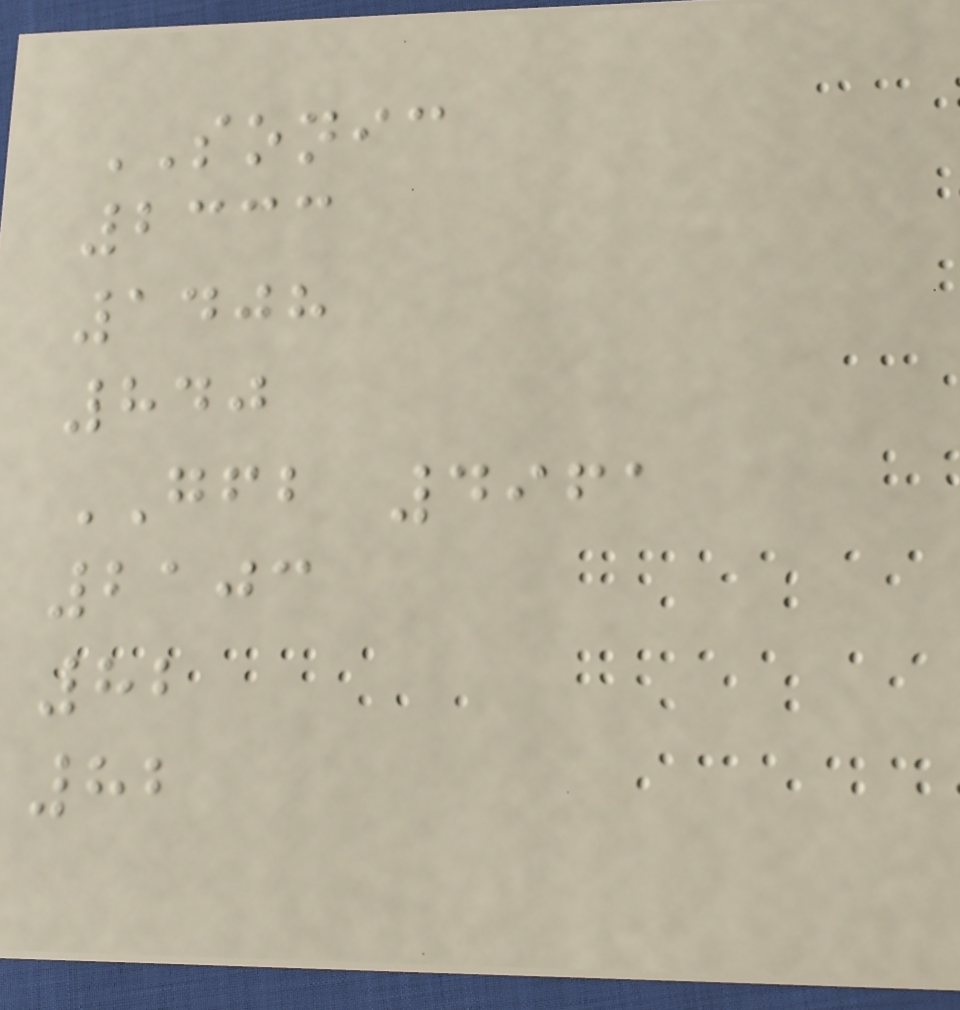SONIC
2333
1408
840
GFB 4961
2103
82
82
